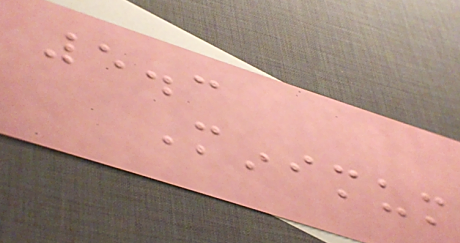5.3
Minimum
